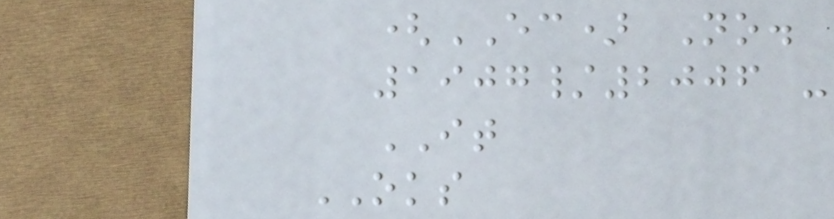(EC) No.
1907/2006 -
IT
OKS
